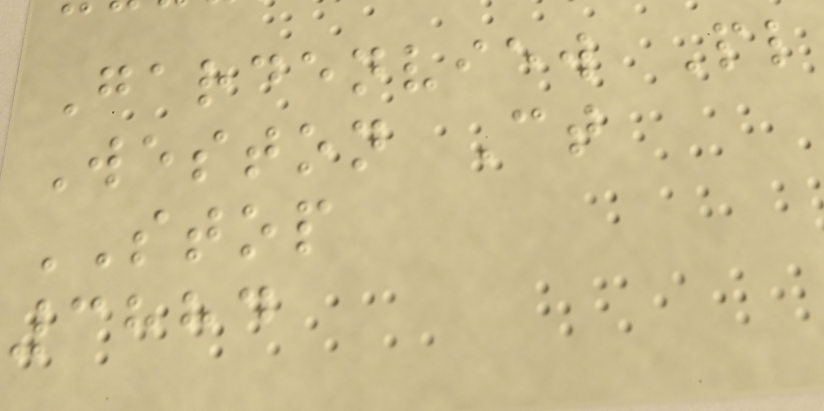Gardenview Pl
Weston Ct
STOP
3884
